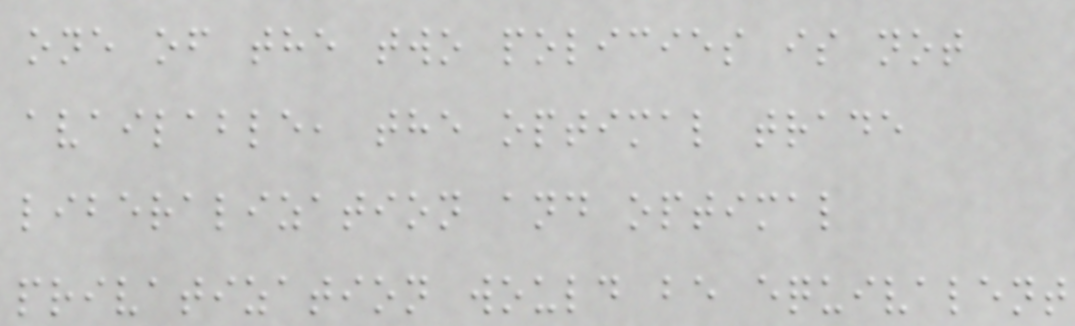one of the two policies is not
available, the optimal trade
liberalization and optimal
privatization would be equivalent
